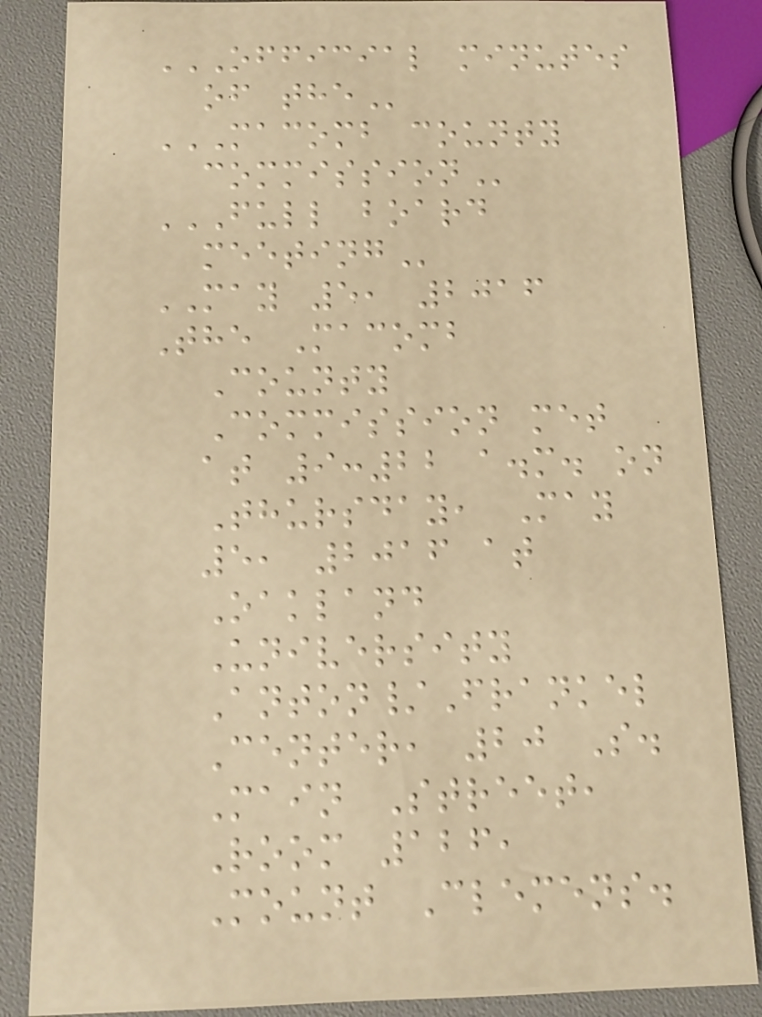OFFICIAL MINUTES
OF THE
MACOMB COUNTY
COMMISSION
FULL BOARD
MEETING
MAY 5, 2016
The Macomb
County
Commission met
at 9:22 a.m. on
Thursday, May
5, 2016 at
Oakland
University
Anton/Frankel
Center, 20 S.
Main Street,
Room 126,
Mount Clemens.
